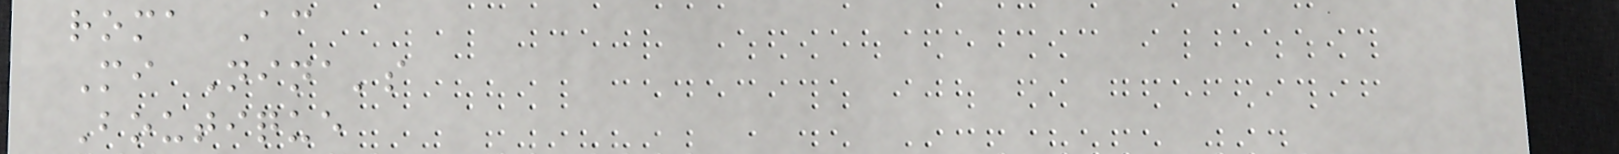roma Ac
Mi Nina's
Boutique
